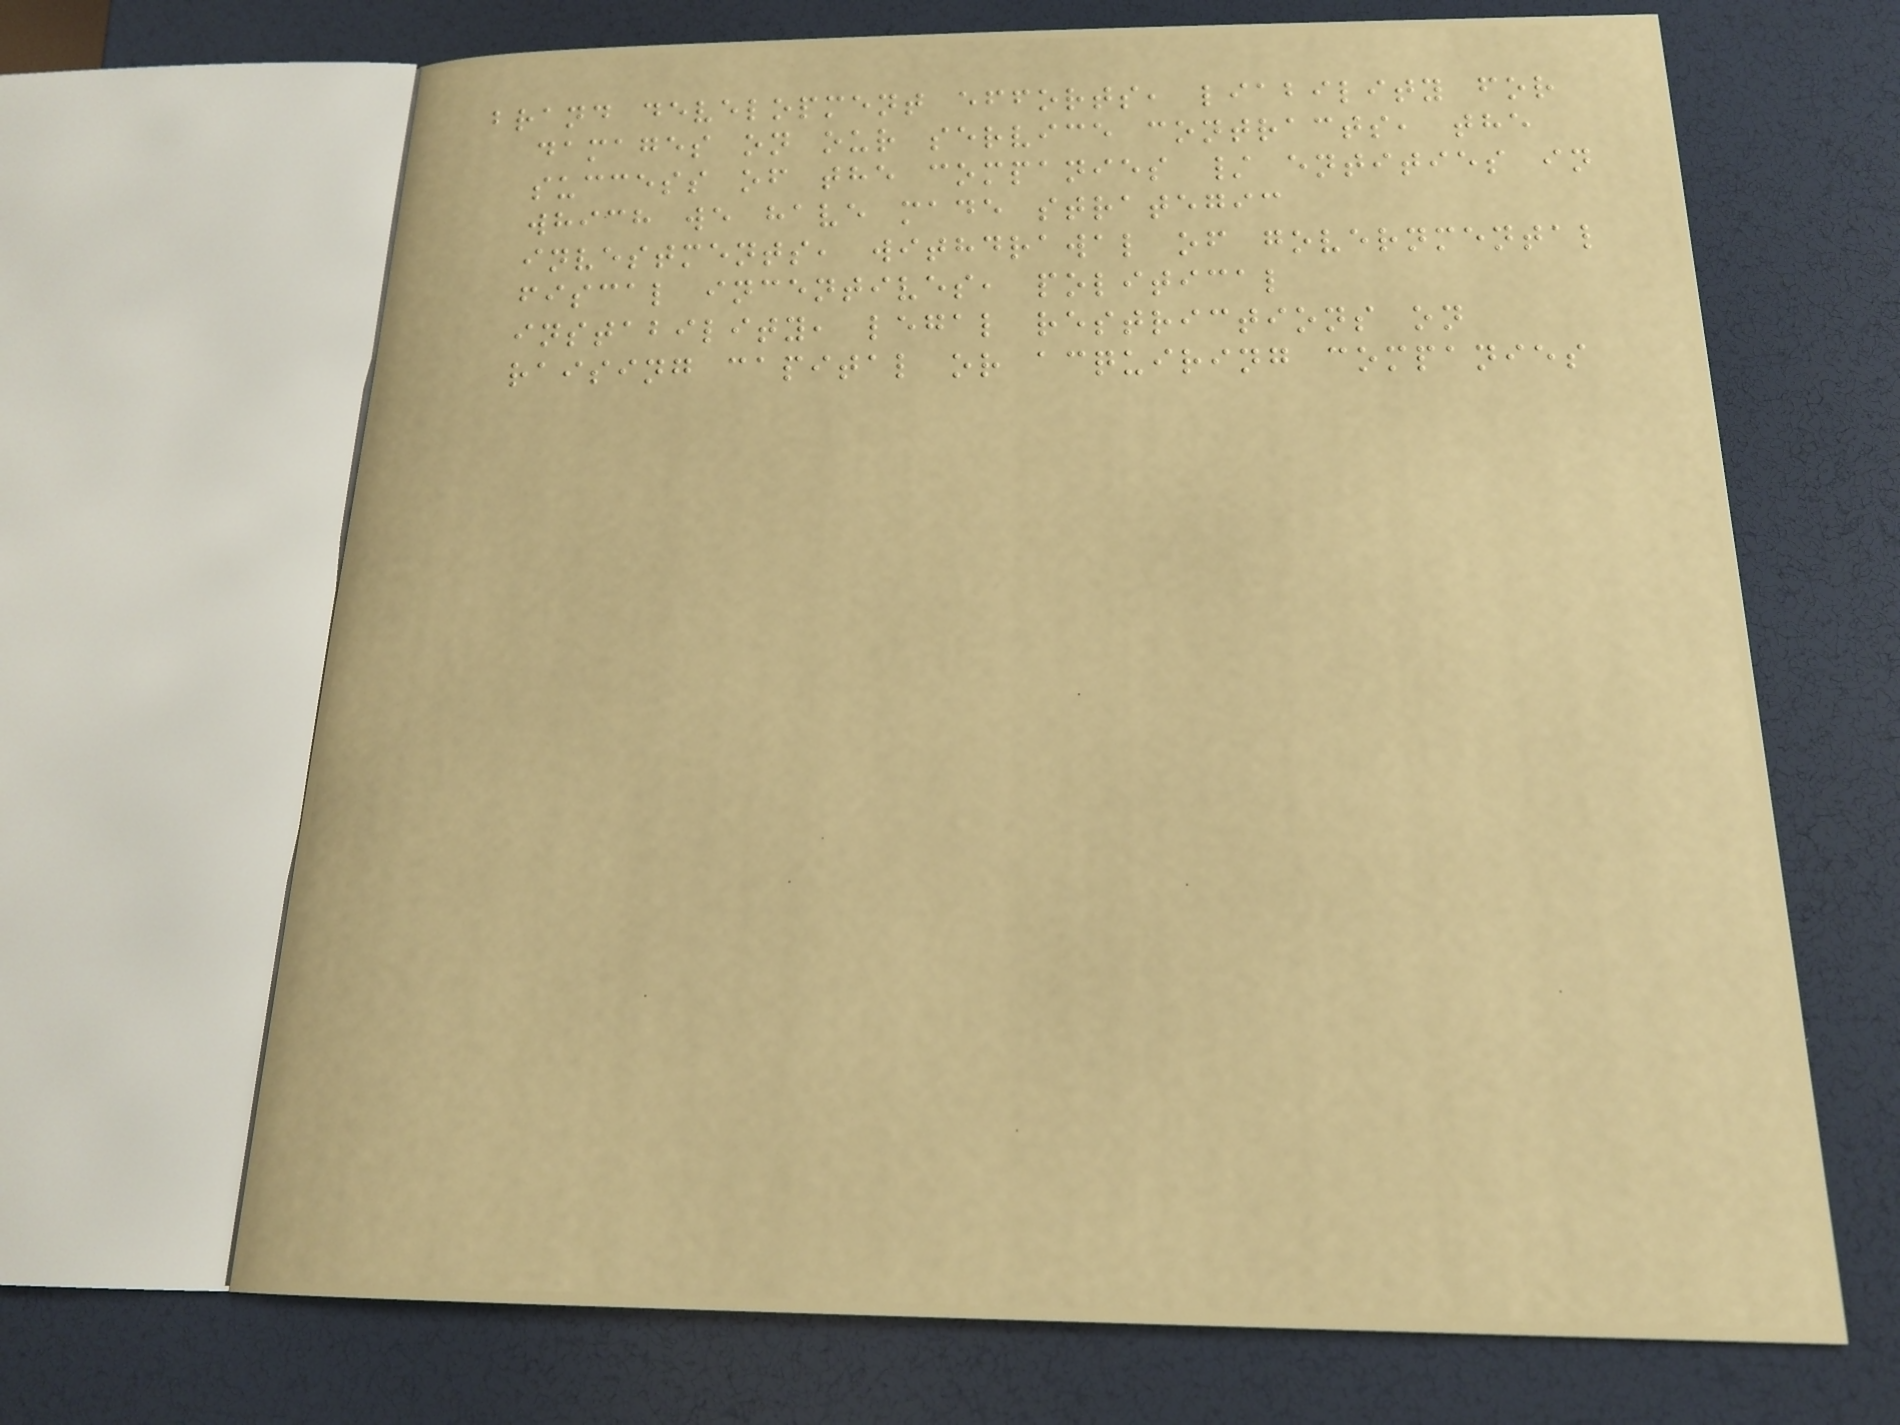brand development efforts, liability for
damages on our service contracts, the
success of the companies / entities in
which we have made strategic
investments, withdrawal of governmental
fiscal incentives, political
instability, legal restrictions on
raising capital or acquiring companies
